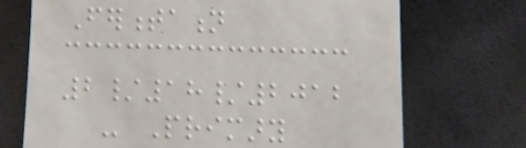Fermentation
2/18/2012
- Primary
